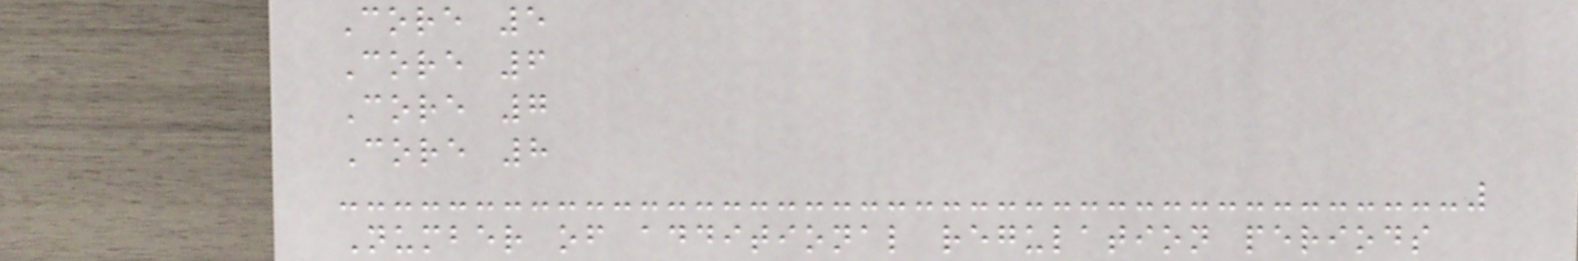Core 5
Core 6
Core 7
Core 8
Number of additional regulation periods
